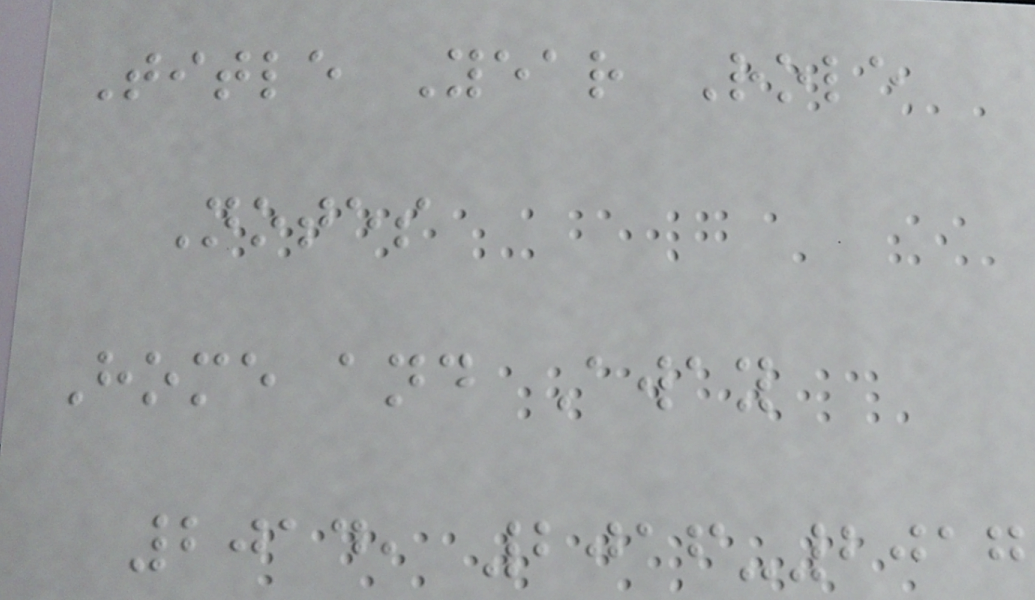Title Year Role
Notes
Home and Away
2014, 2016-2017
